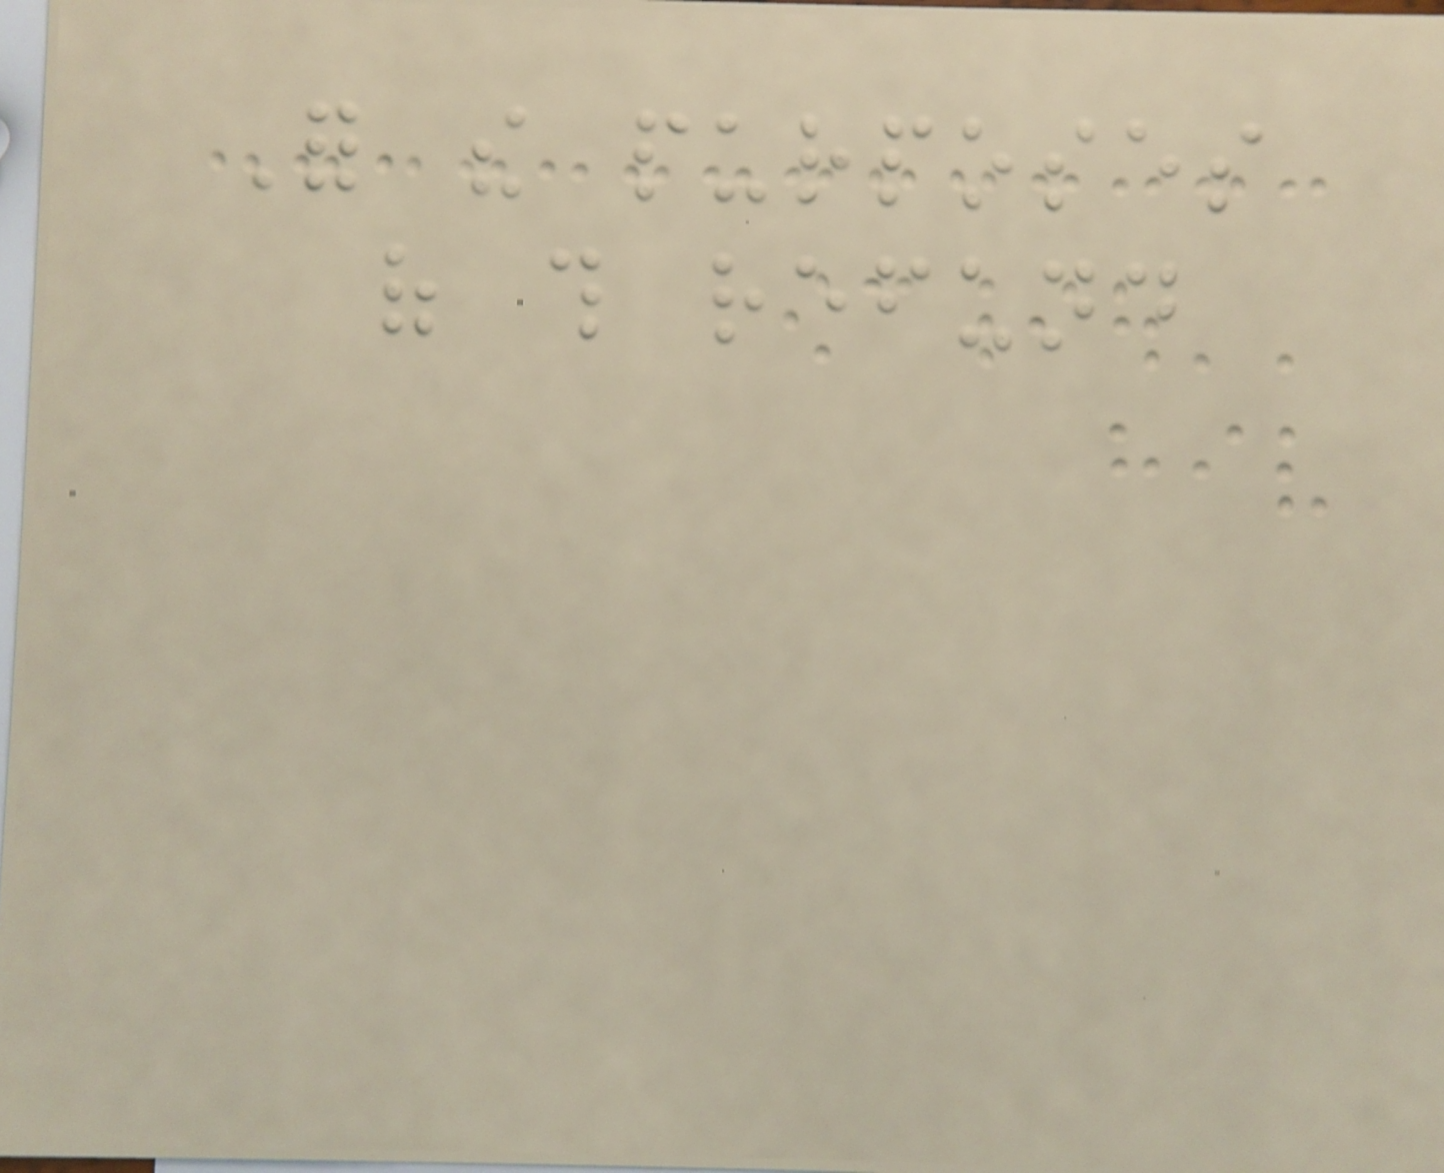For the purposes
of this refund
